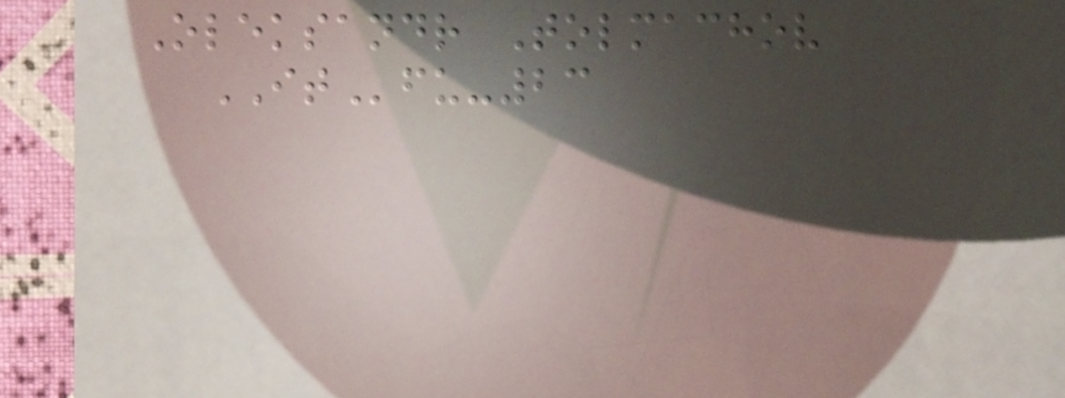Oleksandr Tolmachov
ITfu-23
